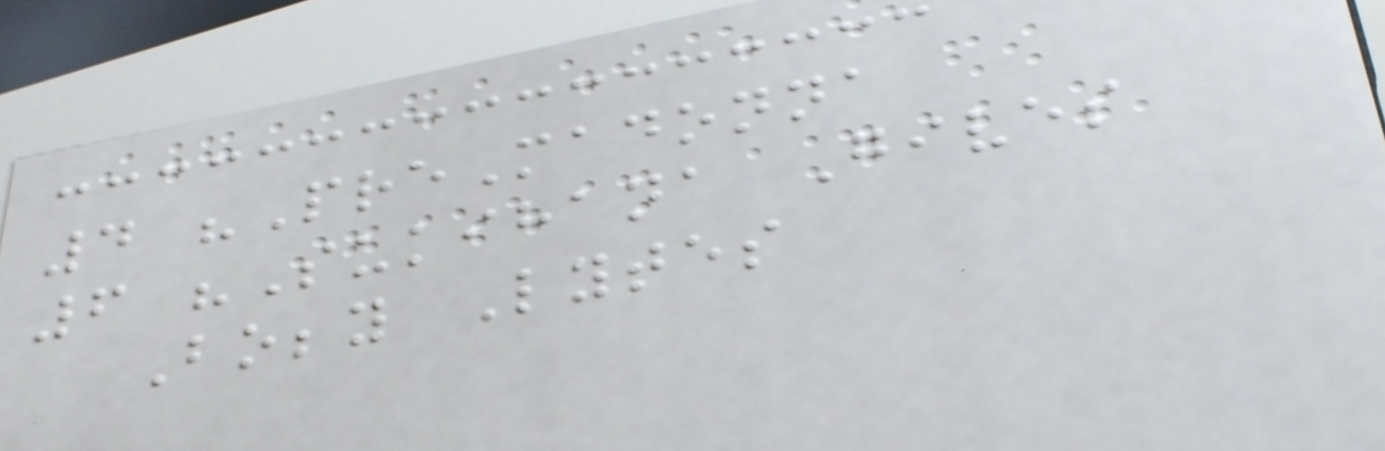4 "PreMadonna
6 "Sukihana Gives
Bobby Lytes
